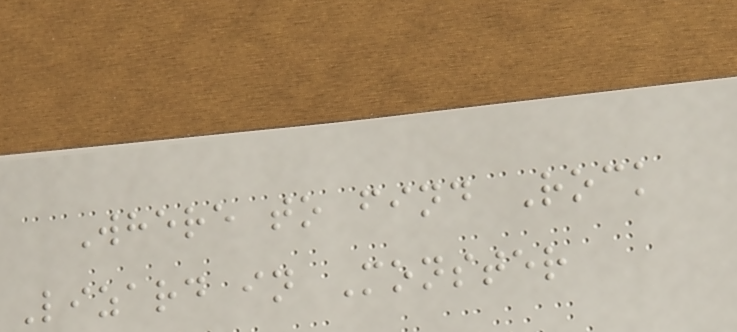Where to find Rock
Lizard in Monster
